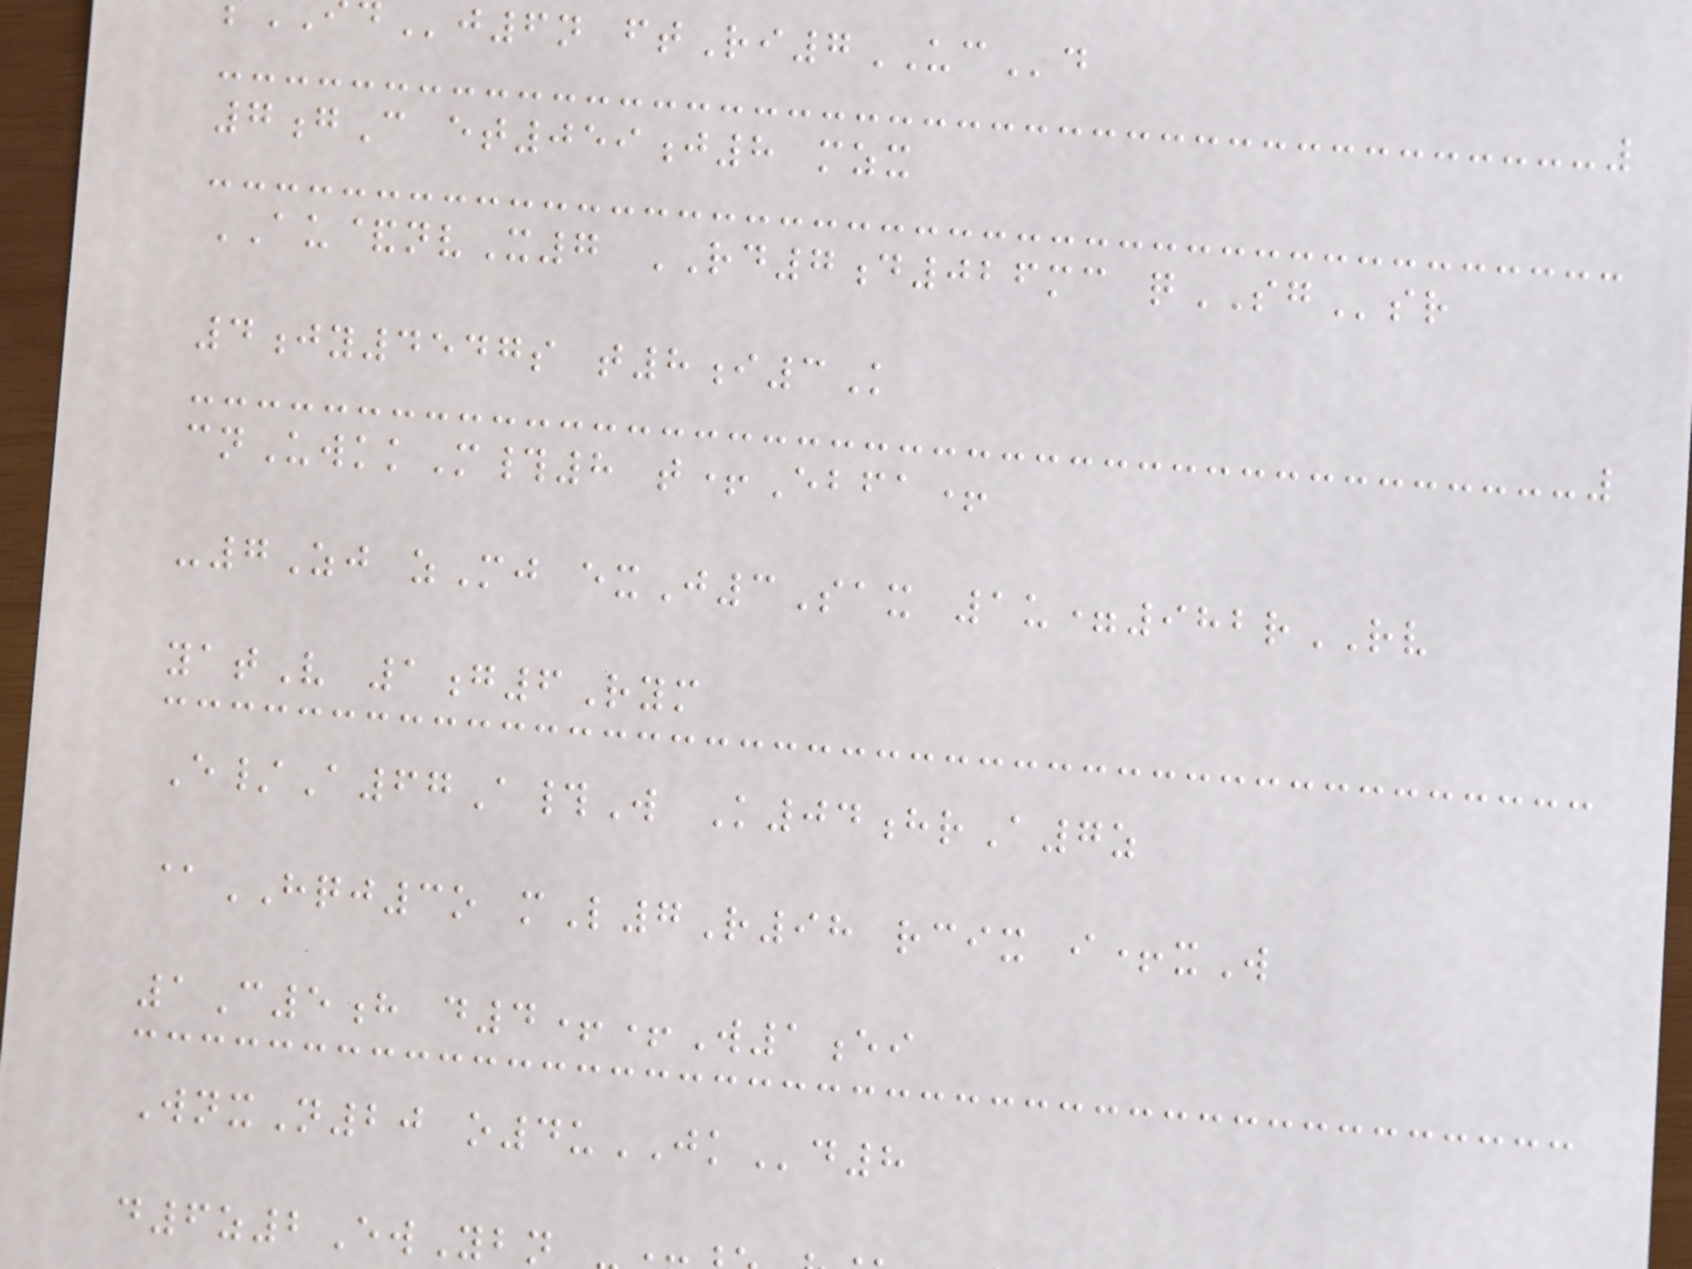j6n ftRi7UCd
7gC et059j8 mzx
AU&nvX7 RD7d026mc qSGsr
4jy4547s t8i3K
cnUwkkM#8 t+Ebfa+
-7Zj zMj exJ3Sax 1u=982rRV
yatV 1g6Rym
E/A67A#W K04hrA7z
@HQJ3o mL7R98 rcix i+xW
1C5h d4++W1ei
WnxN20 o4uJKd8
d6z2EwYbn
